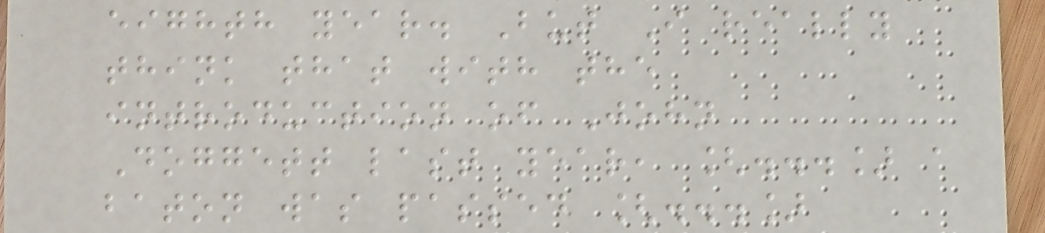eighth year. But I really
think that with the
introduction of John
Doggett last year, [...] a
baton was passed [...]
